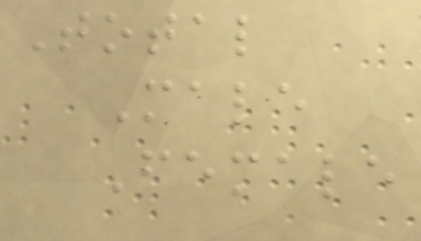Total
Male
Female
